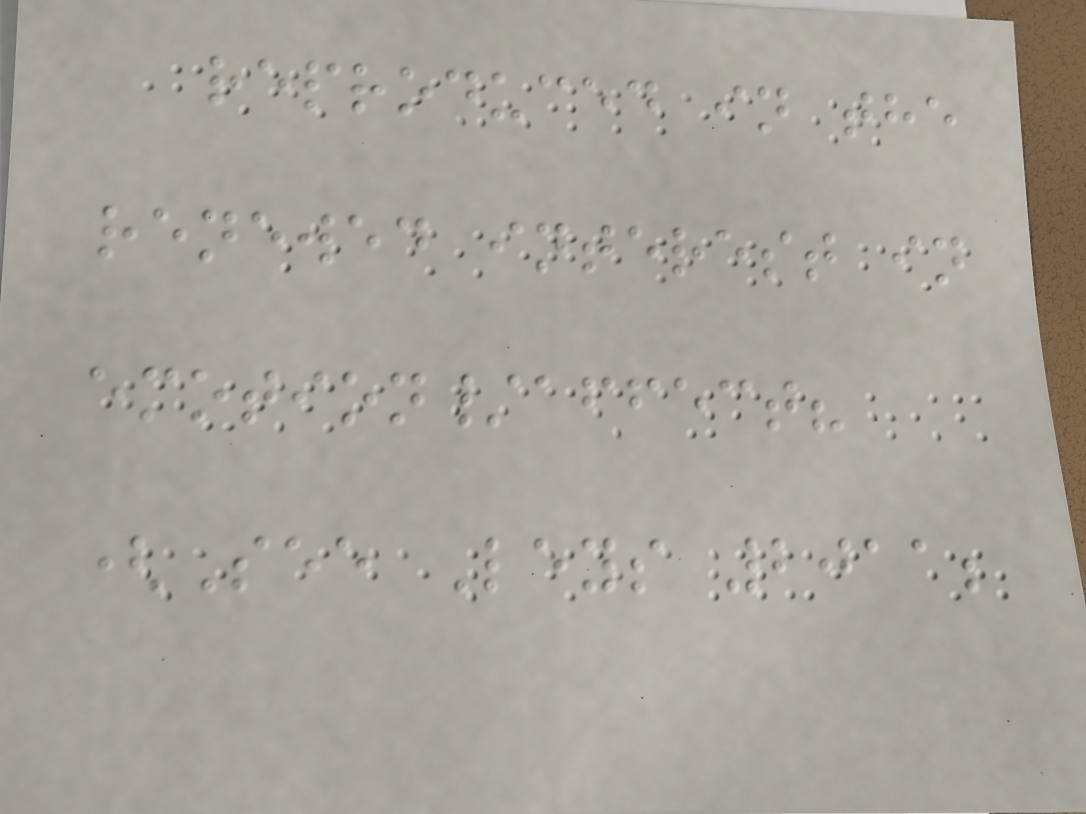reproduced in the
renewed interest in
emotion/affect?
(See Leys 2011;
